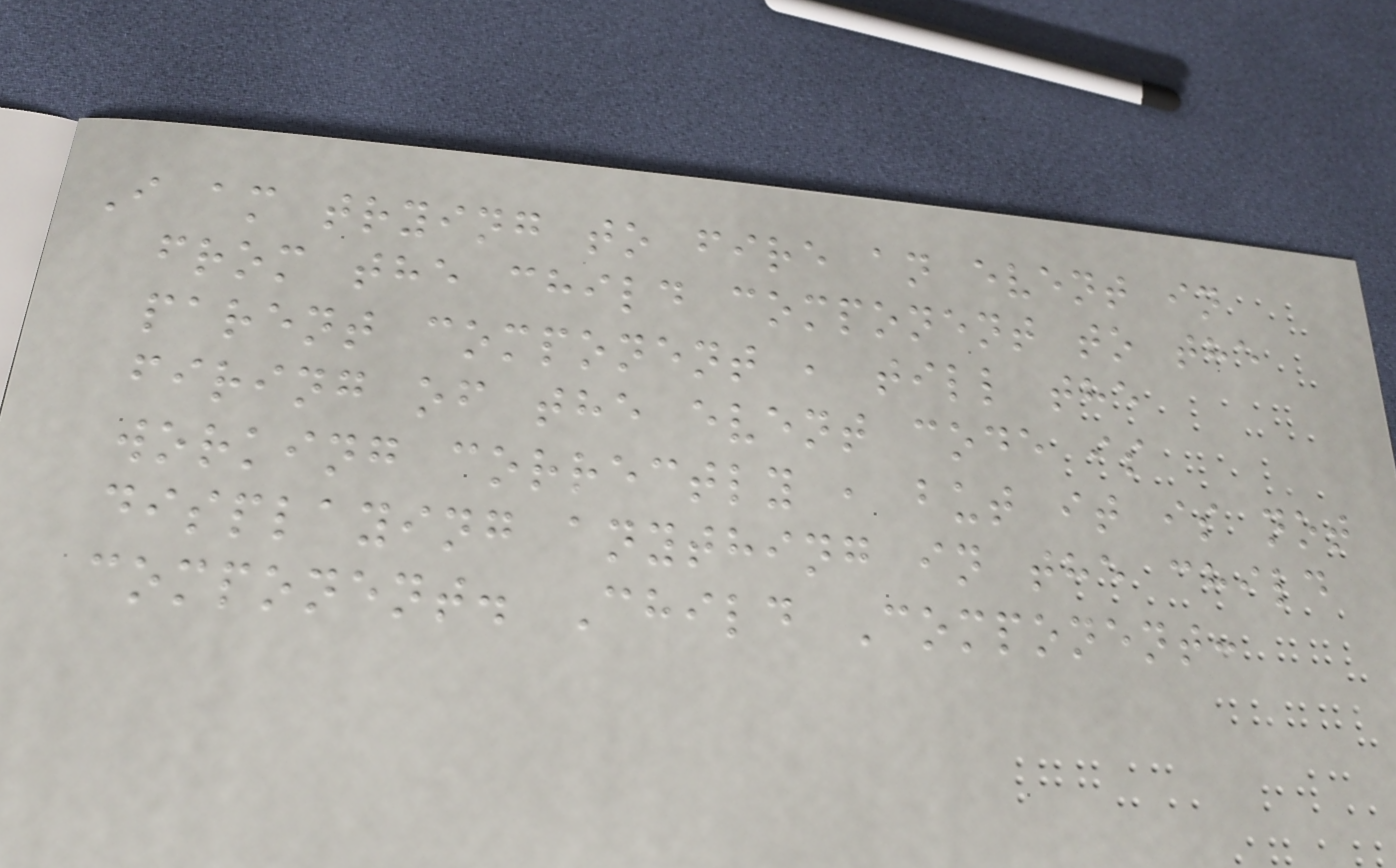I am trying to fire an event in
from the child component to the
parent component , till the
firing of the event code is
working correctly , but it is not
displaying anything in the child
component. Child Component:
